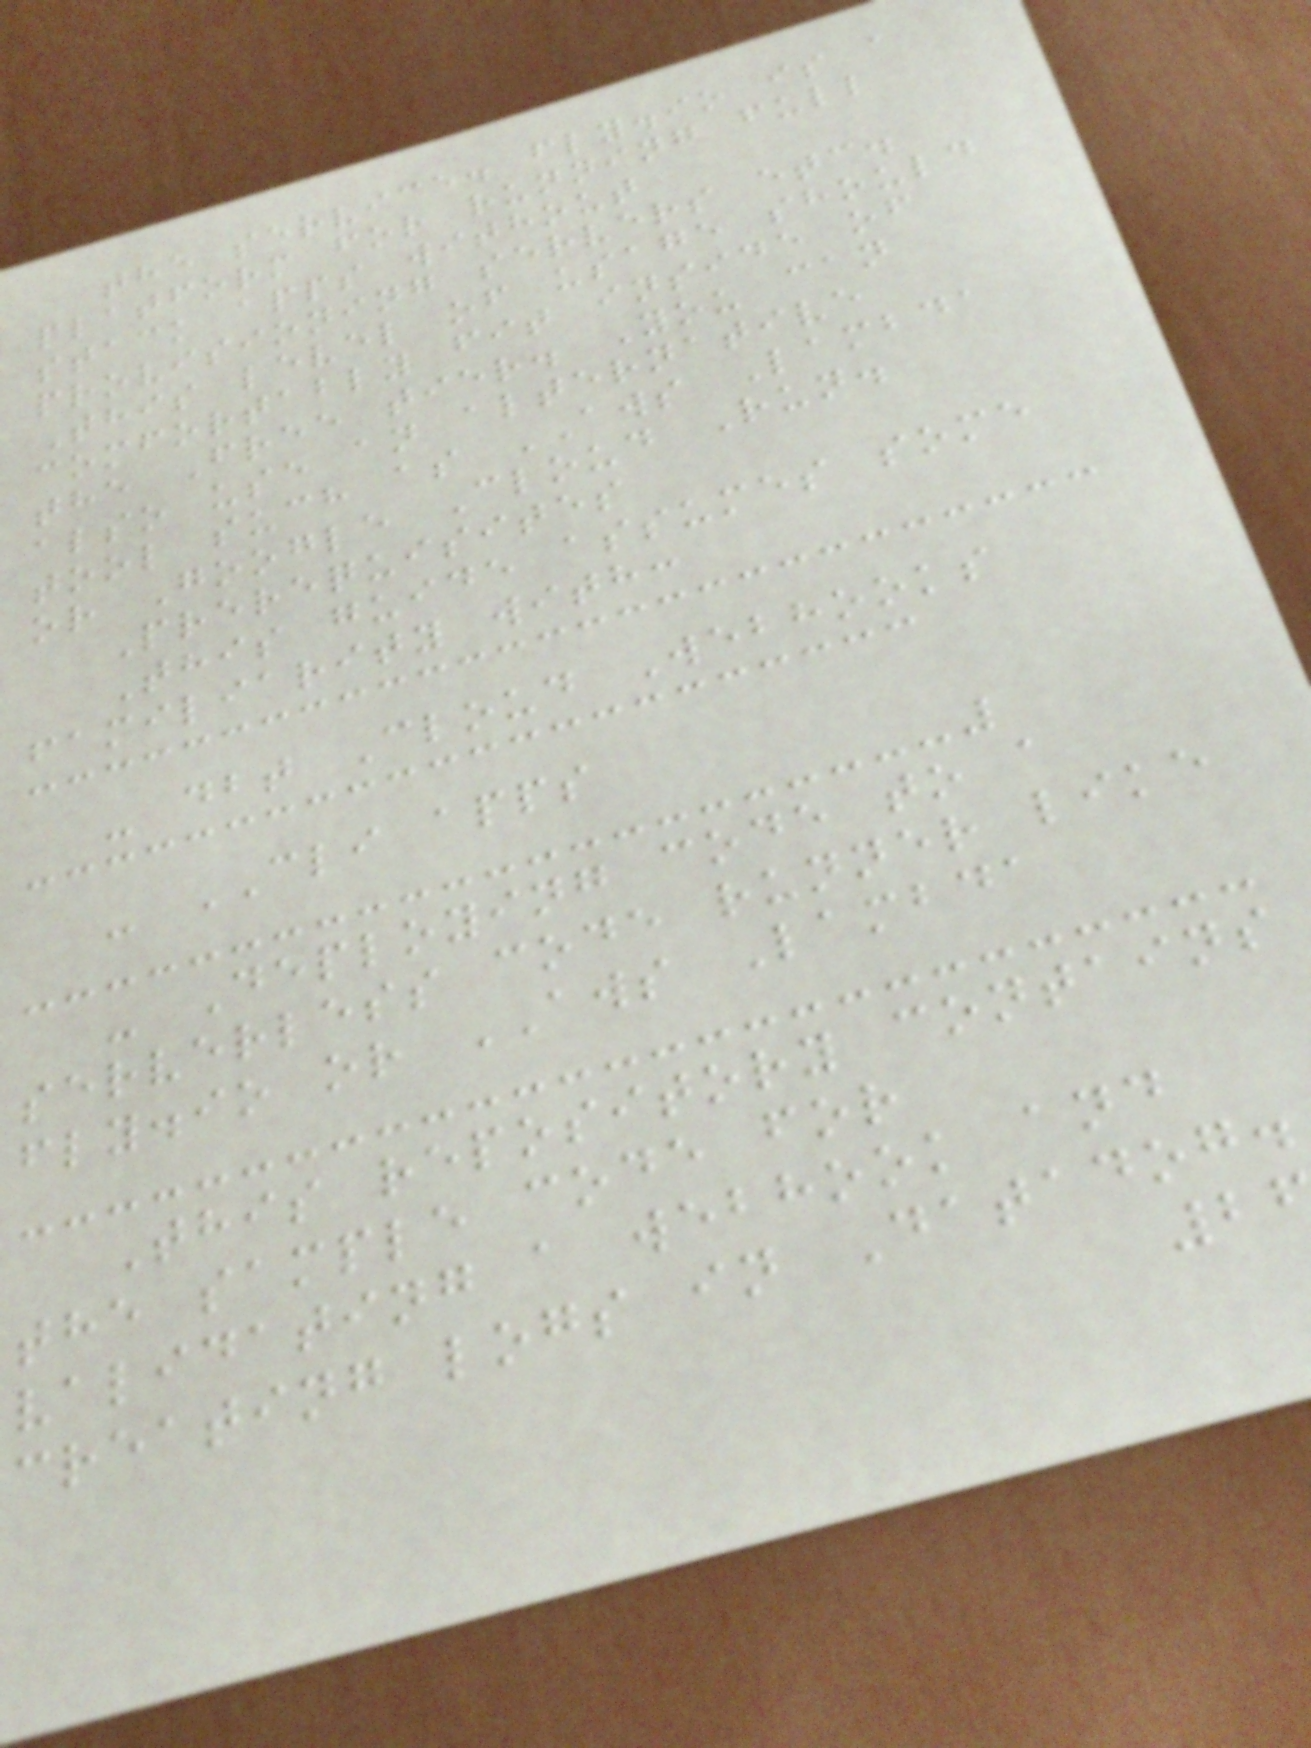the service. fly.io is a
platform for running full
stack apps without
provisioning servers etc.
This level of usage should
comfortably fit inside of
the Free tier. You can
also use an alternative
tool such as AWS Lambda
or Google Cloud Run.
Prerequisites
This guide assumes some
familiarity with:
- dbt Cloud Webhooks
- CLI apps
- Deploying code to a
serverless code runner like
fly.io or AWS Lambda
This repository contains
the sample code for
validating a webhook and
creating logs in Datadog.
